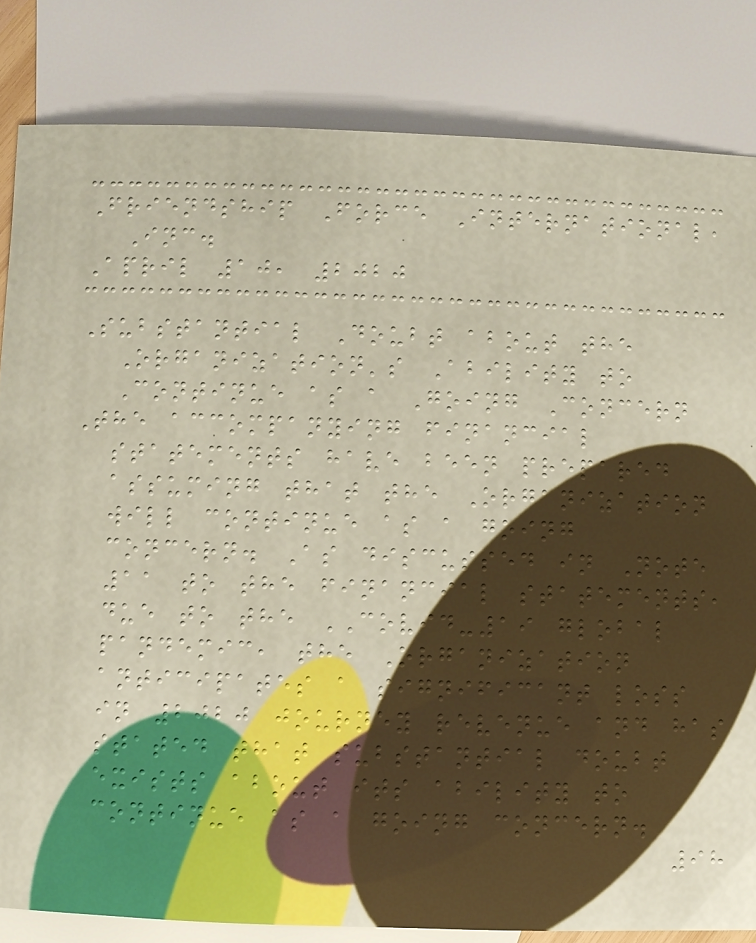Friendship Force International,
Inc.
April 10, 2020
Substantial Doubt about the
Organization's Ability to
Continue as a Going Concern
The accompanying financial
statements have been prepared
assuming that the Organization
will continue as a going
concern. As discussed in Note
11 to the financial statements,
due to the COVID-19 global
pandemic, the Organization
anticipates a significant loss
in 2020 journey revenue and has
stated that substantial doubt
exists about its ability to
continue as a going concern.
98
